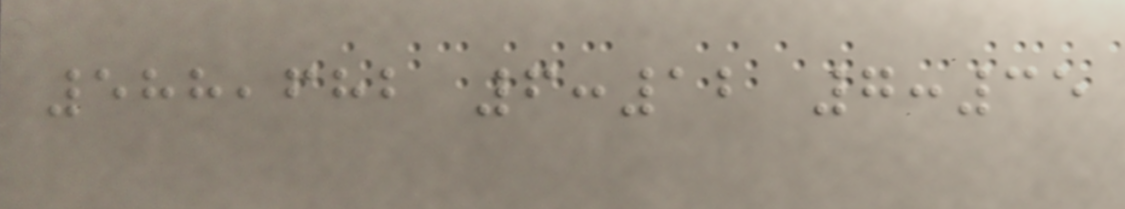588,682 6:12 7:35
